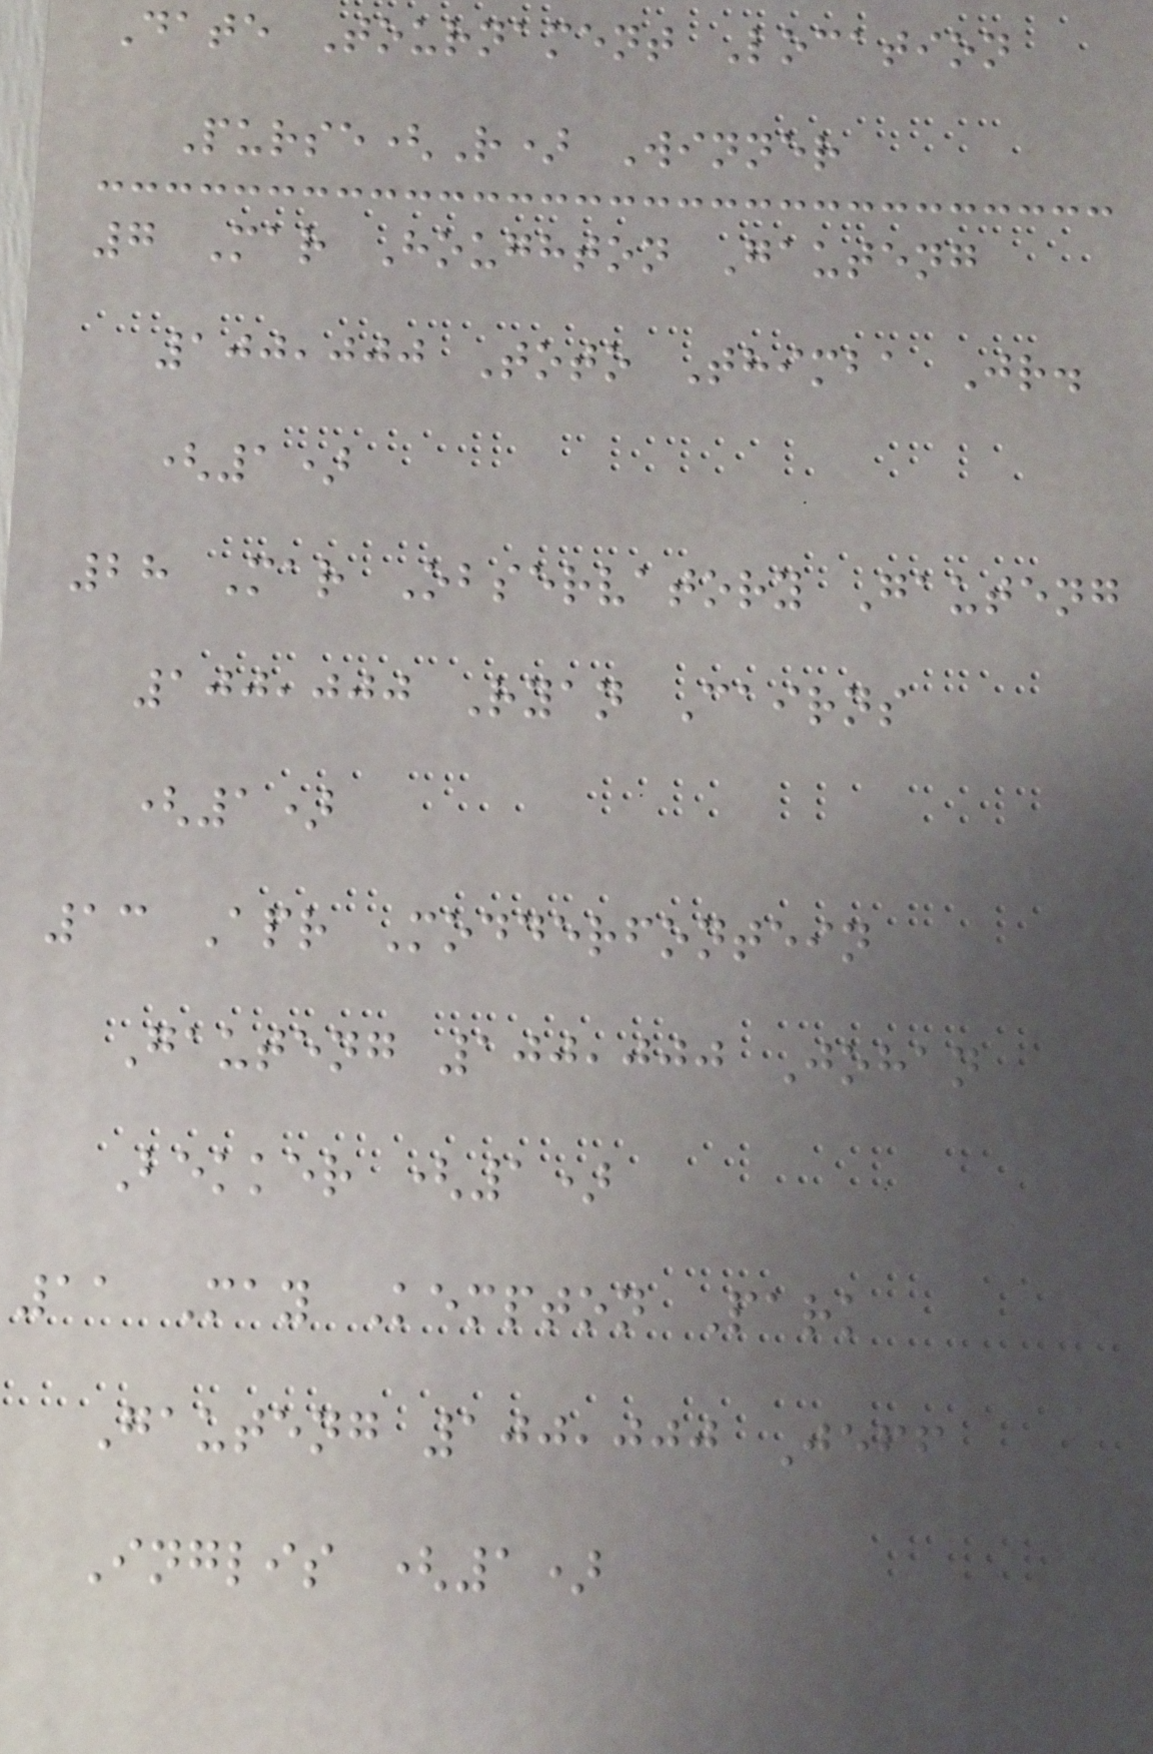Date Tournament Location
Purse(R) Winner
7 Mar Houghton Gauteng
100,000 Toto Thimba Jr.
(1)
28 Mar Observatory Gauteng
100,000 Ryan Cairns
(1)
13 Apr Modderfontein
Gauteng 100,000 Johan
Bekker (1)
11 May Kempton Park
Gauteng 100,000 Jeff
Inglis (1)
